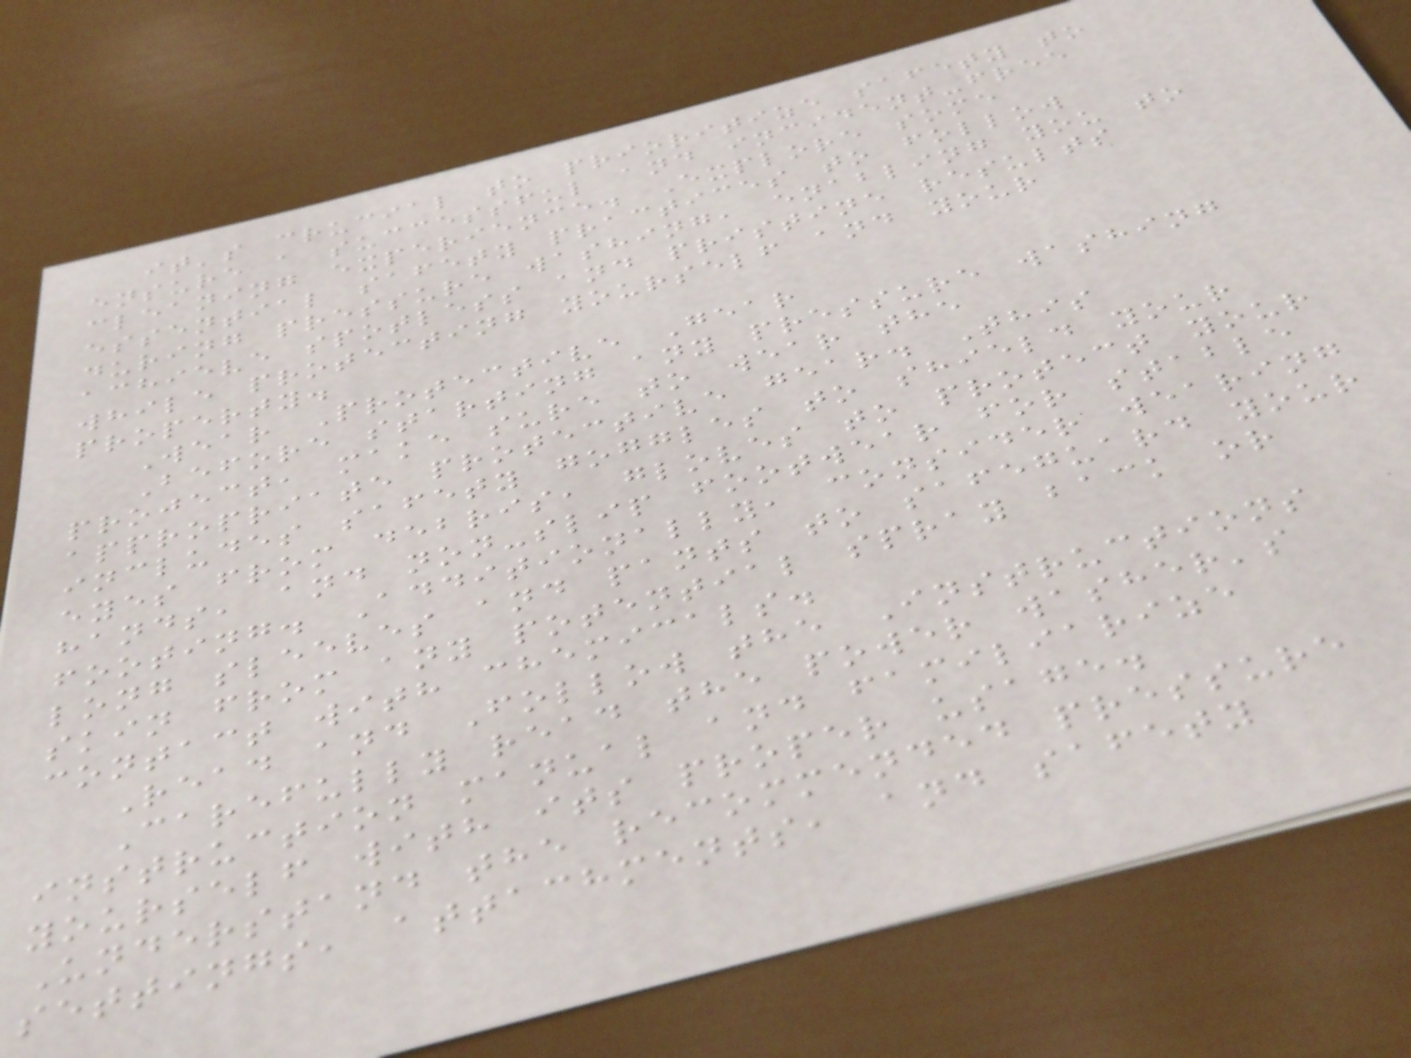it's crucial to prioritize safety to
ensure a successful and incident-free
cleaning experience. Explore some
essential safety practices to follow
during pressure washing, enabling you to
achieve spotless and pristine results
while protecting yourself and your
property.
Wear Protective Gear
Before starting any pressure washing
project, make sure to wear the
appropriate protective gear. This
includes safety goggles to shield your
eyes from debris, gloves to protect your
hands, and non-slip footwear for stable
footing. Additionally, consider wearing
long sleeves and pants to safeguard your
skin from any potential spray back or
contact with chemicals.
Read and Follow the Instructions
Carefully read the power washer's
instruction manual and familiarize
yourself with its proper usage.
Understand the recommended pressure
settings, attachments, and safety
